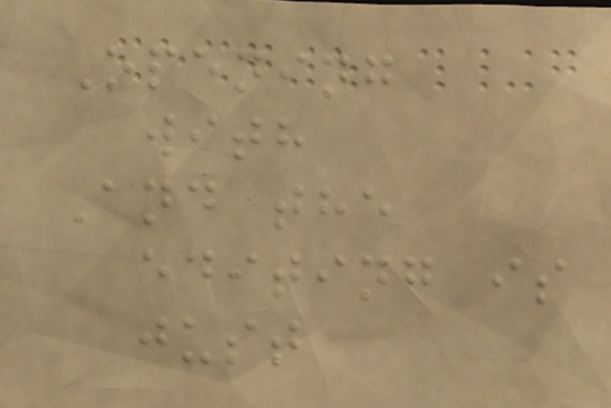Opening
with
And the
editing is
just
